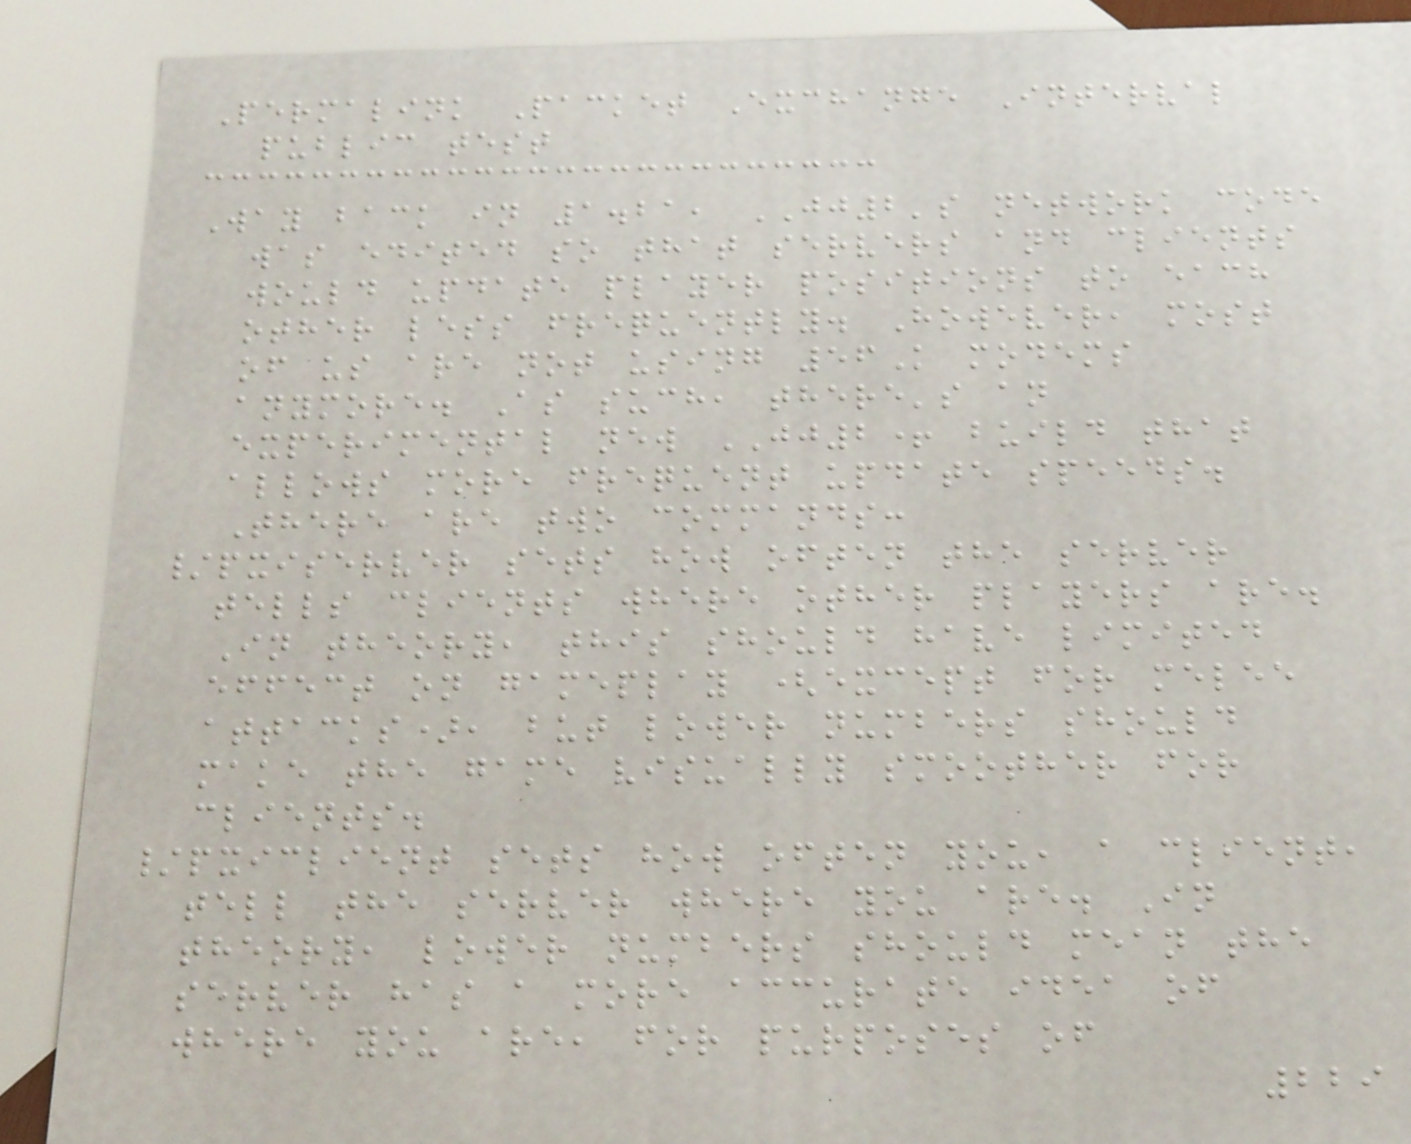Permalink Packet Exchange Interval
public test
Way back in 1.21, JJ2's network code
was edited so that servers and clients
would update player positions to each
other less frequently. However, most
of us are not using 56K modems
anymore. As such, there's an
experimental new JJ2+ build that
allows more frequent update speeds.
There are two commands:
/pxiserver sets how often the server
tells clients where other players are.
In theory, this should have limited
effect on gameplay (except for melee
attacks), but lower numbers should
make the game visually smoother for
clients.
/pxiclient sets how often you, a client,
tell the server where you are. In
theory, lower numbers should mean the
server has a more accurate idea of
where you are, for purposes of
229
